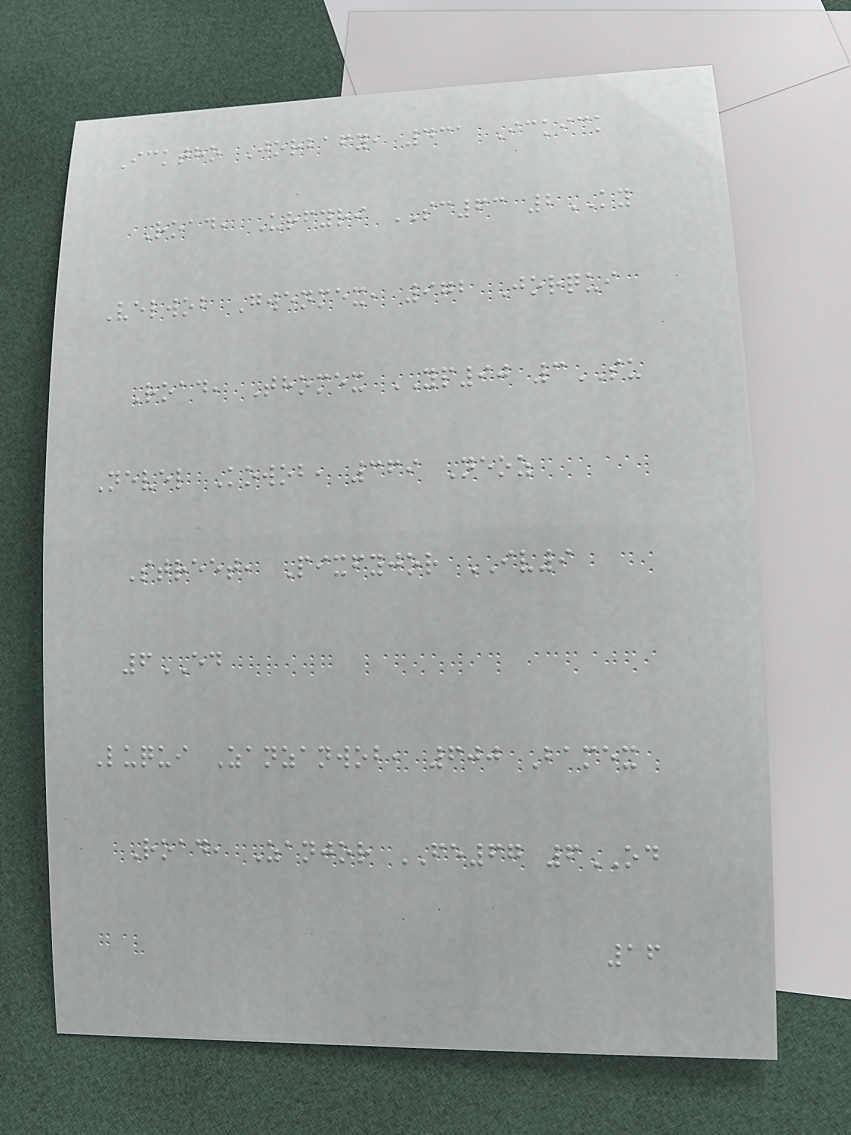Icktho Jorbafy, 431 Ickick
Road, Urfyri SC63 2KY
Velwob Gwenmex, 972 Jorqui
Road, Thomex YP90 3SU
Nevel Kowob, 369 Neoz
Street, Pixfyjor IV9
6ED
Luqui Zanzanwob, 600 Bamex
Road, Zanjor FE67 6OD
16
